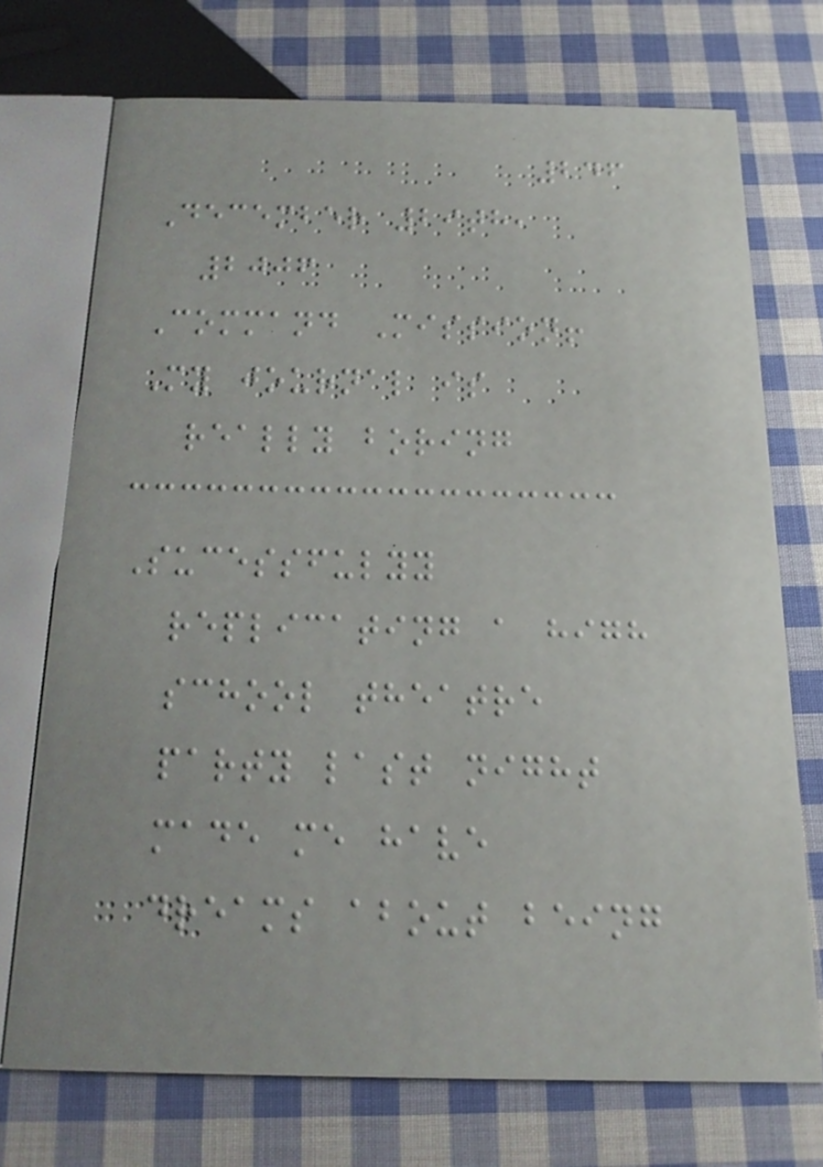246
December 29th,
2006
Command Mission!
My journal is
really boring
Sucessfulyy
replicating a high
school theatre
party last night
made me have
dreams about being
